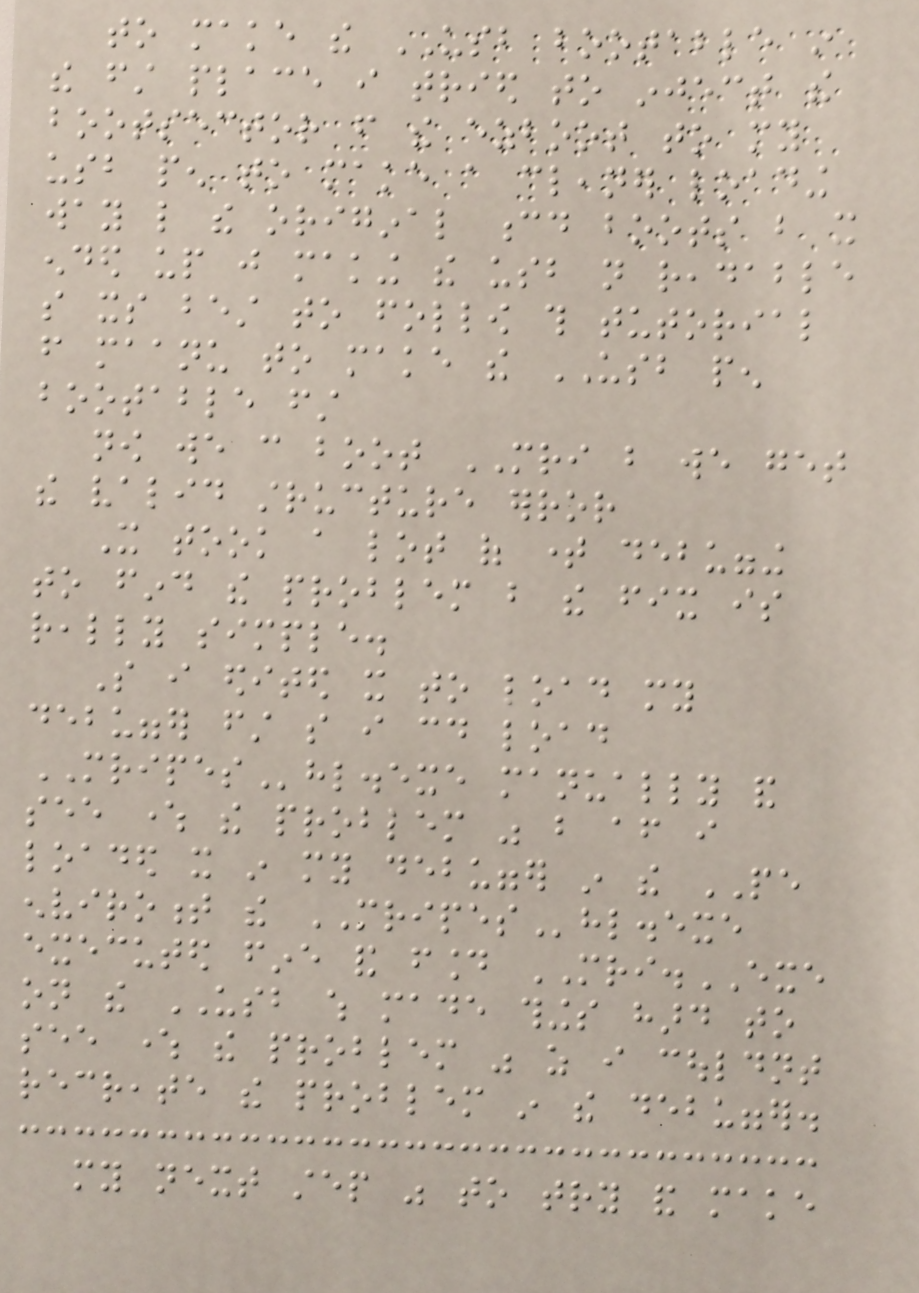to make the USB bootable in
the first place i tried to inject the
bootsector from the ezboot to my
usb pen to make a cleaner loading
way like the original cd boots but it
ended up just making the usb not readable
so its best to follow this tutorial
from maanu to make the USB pen
bootable first
now we can boot MRI but we get
the valid structure error
It took a lot of time debugging
to find the problem but the fix is
really simple.
So i edited it to load my
debugger first so i could load
MRIPEShl.exe manually and
see where the problem was but after i
loaded it in my debugger in the PE
enviroment the MRIPEShl.exe
executed fine and found MRI.EXE
on the USB which made things hard to
see where the problem was as i couldnt
recreate the problem in the debugger.
my next step was to try and make
